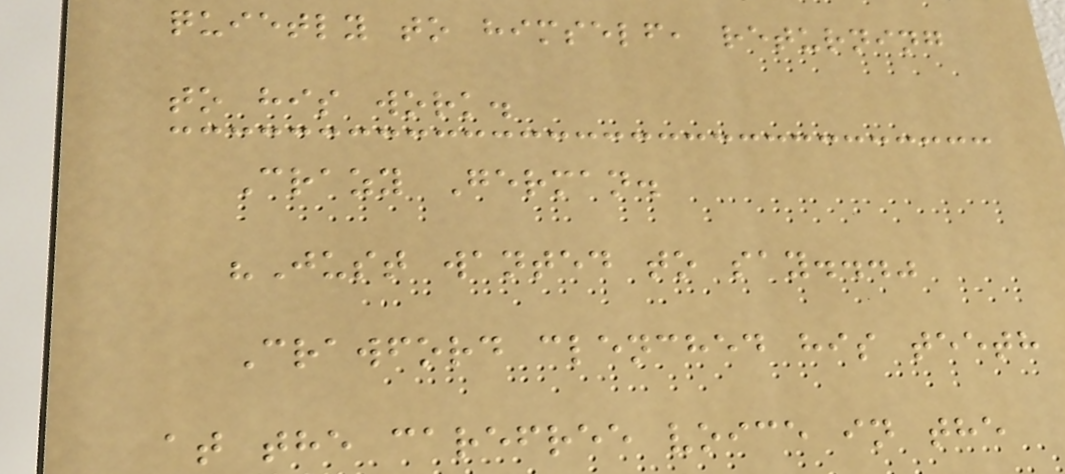quietly to himself, returning
to his work.
Crazy German.
"Just wanted to say..."
Crawford clenched his teeth
at the carefree voice in the
